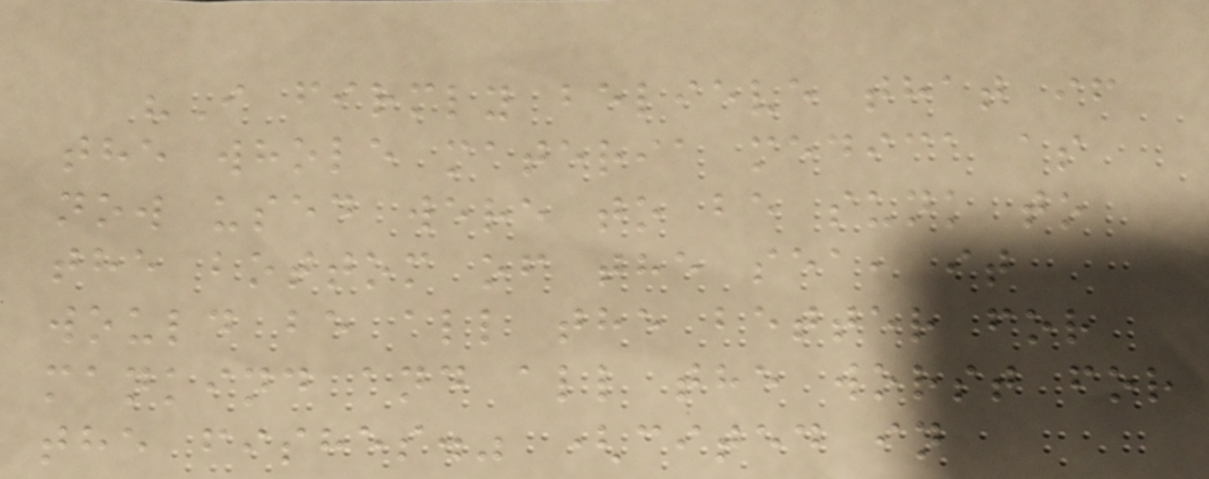"I firmly believe that if
the whole materia medica as
now used were to be sunk to
the bottom of the sea, it
would be all the better for
mankind and all the worst for
the fishes." (cited in
